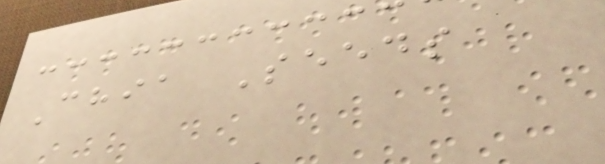Chia Seeds
